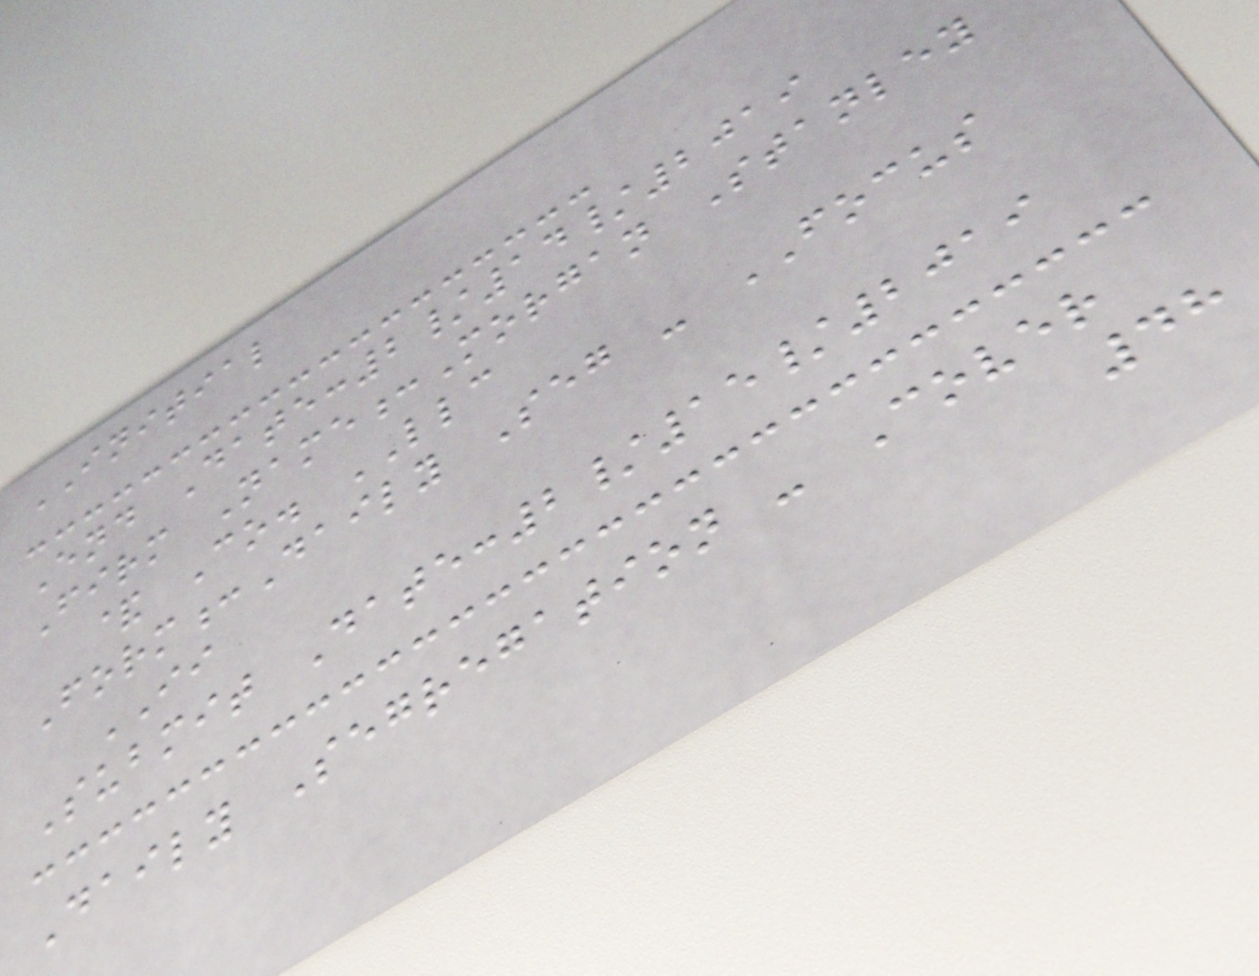INITIAL
End Date:2/14/2019
Firm Name:Morgan Stanley
& Co. LLC
Form:Daily Seg - FOCUS
II
Submit Date:2/15/2019
Daily Segregation - Cover
48
